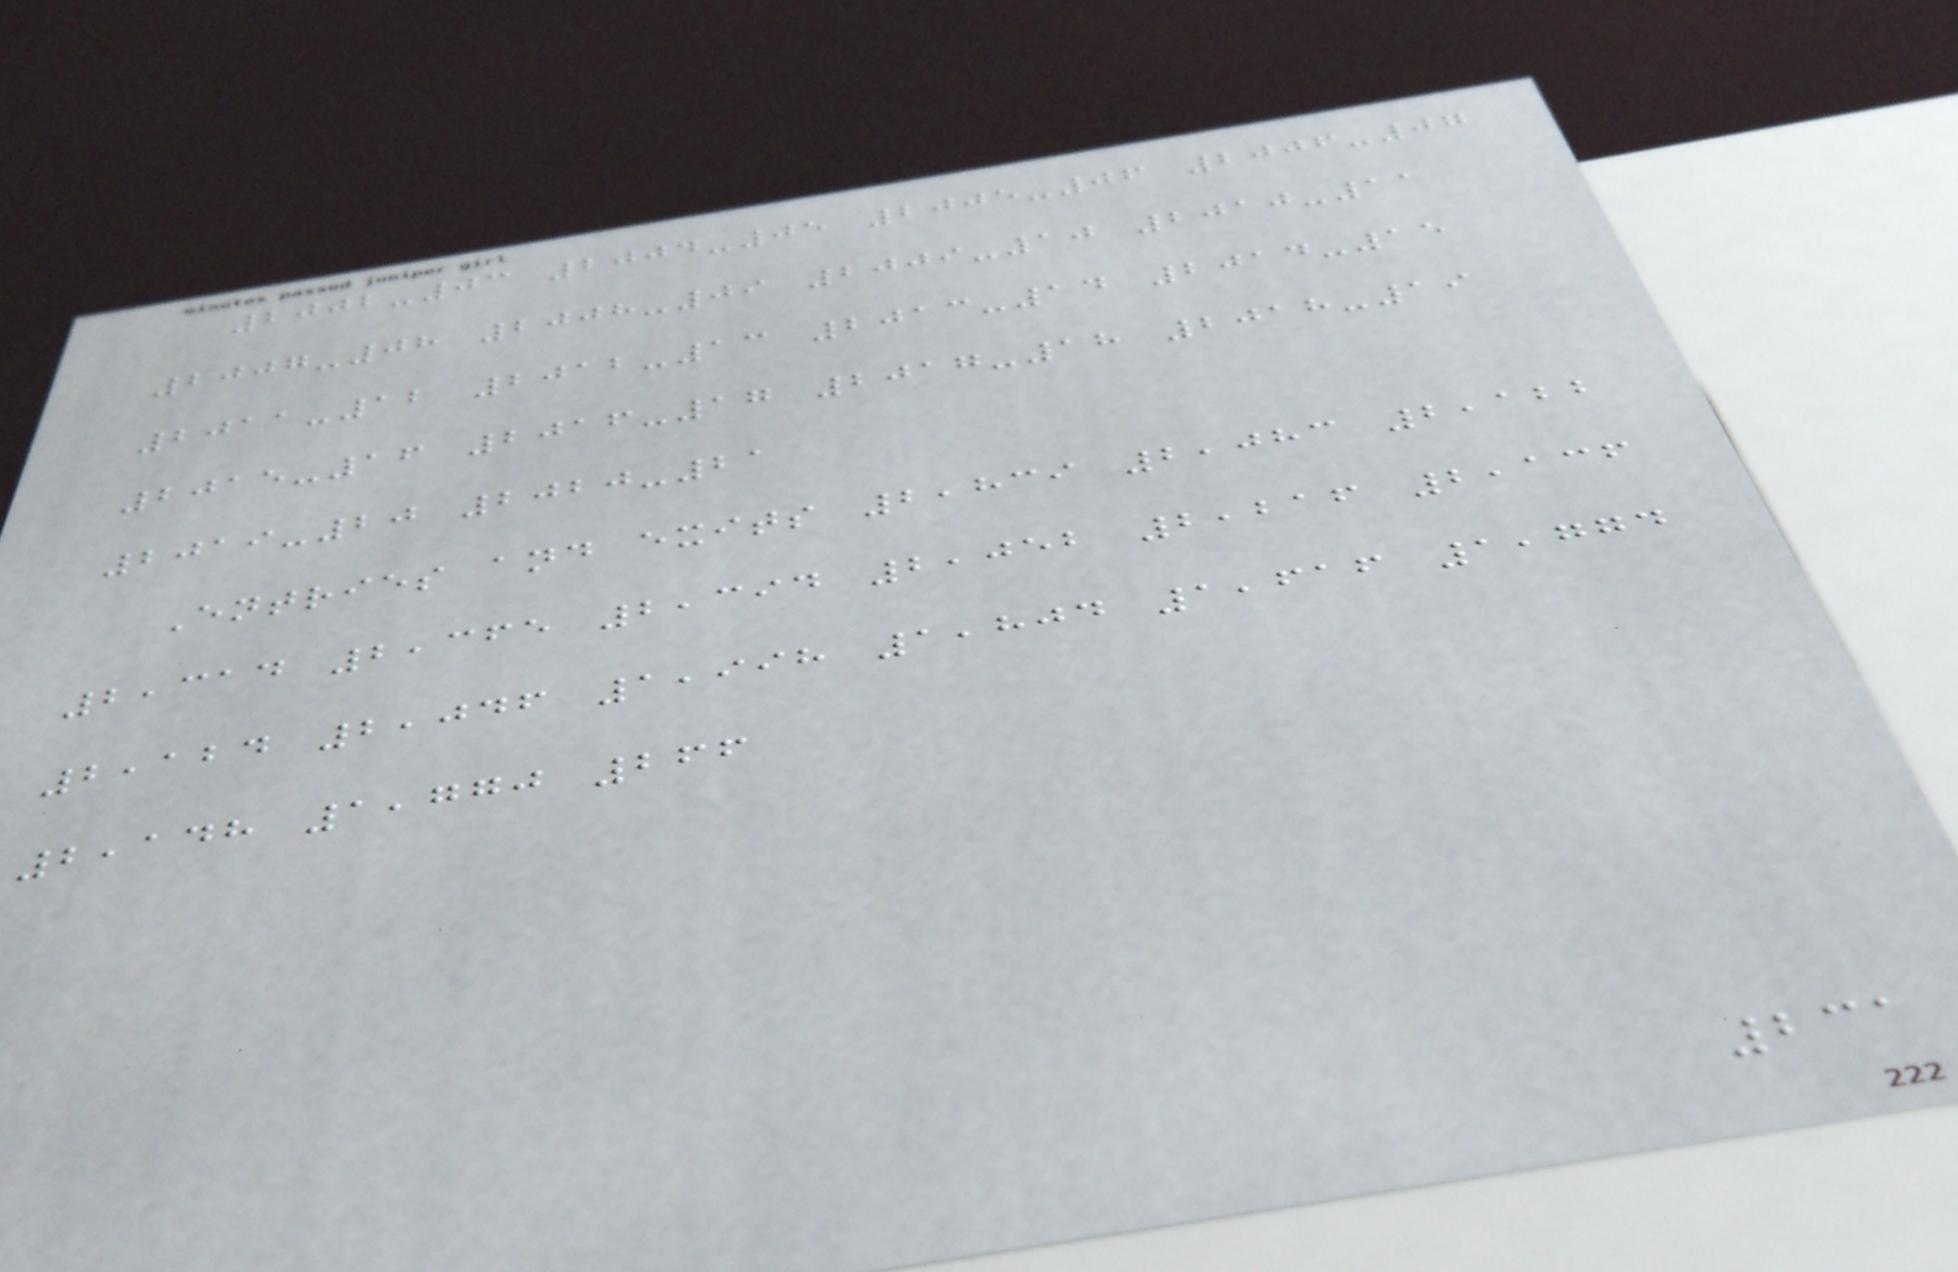2002-03 2004-05 2005-06 2006-07
2007-08 2008-09 2009-10 2010-11
2011-12 2012-13 2013-14 2014-15
2015-16 2016-17 2017-18 2018-19
2019-20 2020-21
Entries and exits 2,839 2,083 2,122
2,314 2,365 2,394 2,052 2,216 2,136
2,124 2,046 1,998 1,804 1,616 1,774
2,148 1,770 266
231
